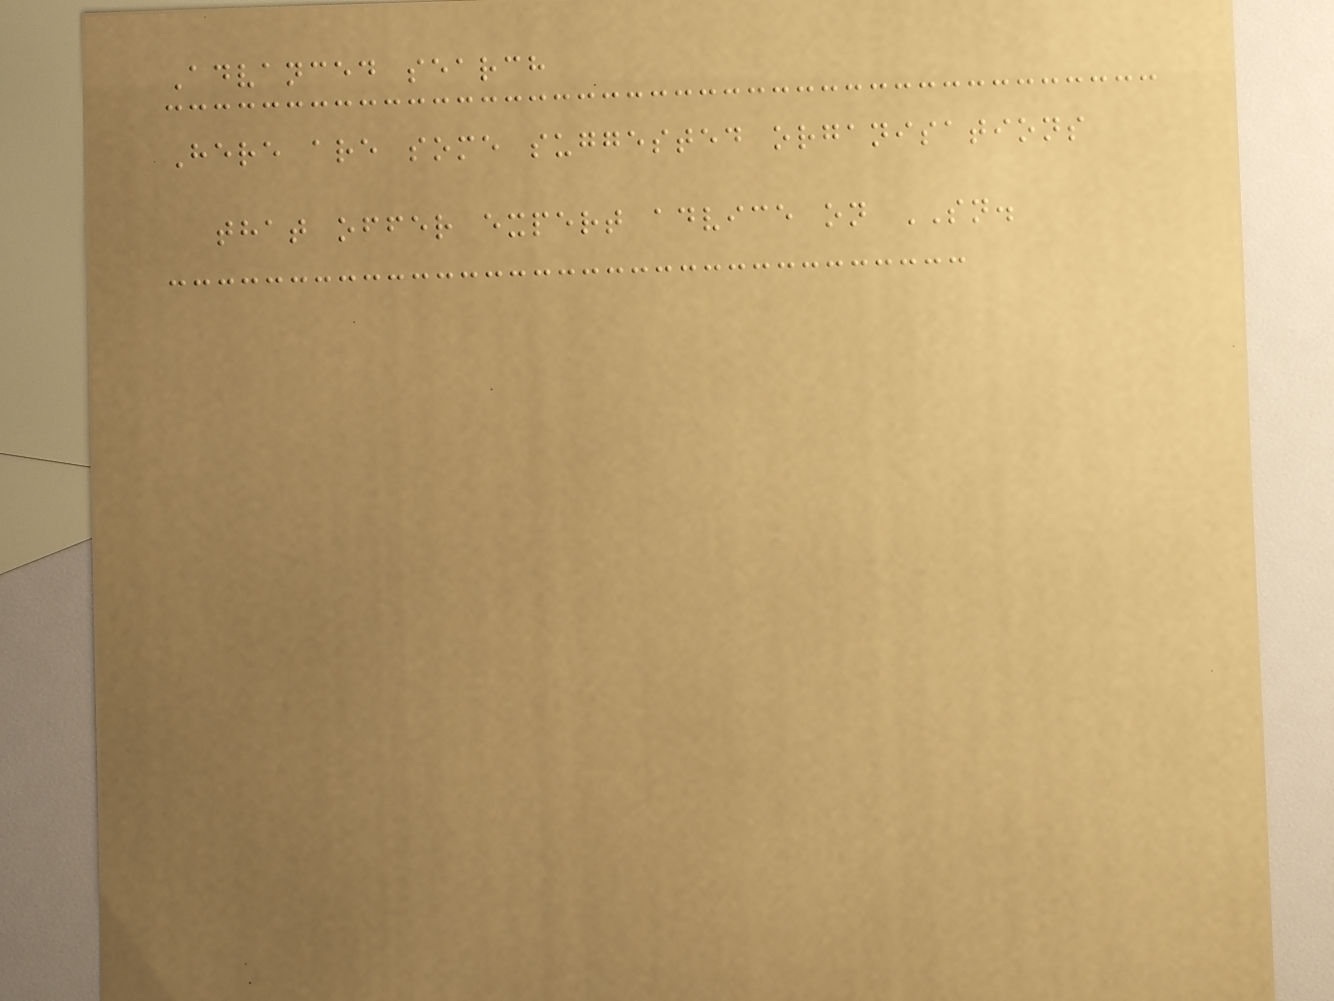Advanced search
Here are some suggested organisations
that offer expert advice on SN.
